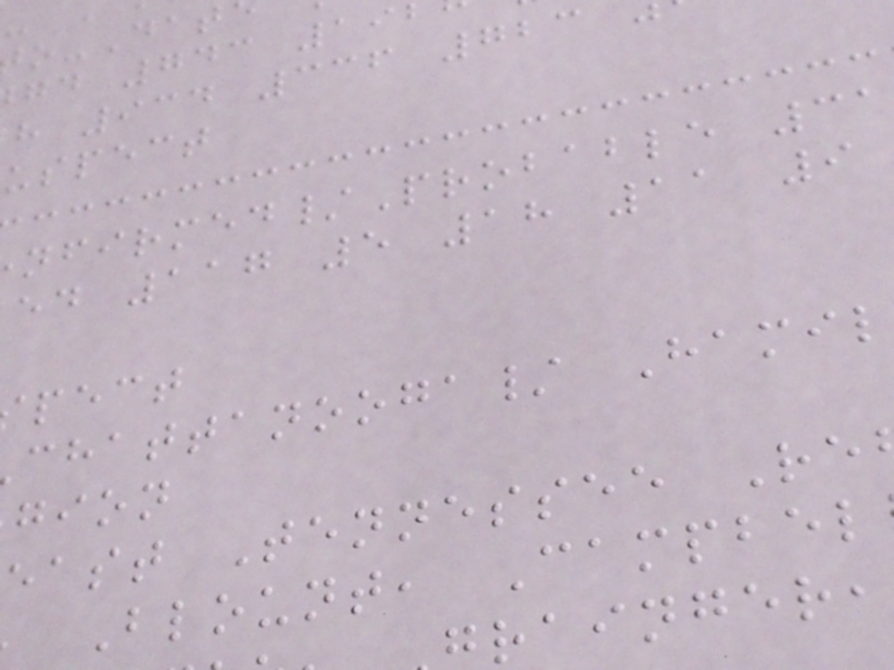gd 743 19
h 934 336 723
uspect
nfirmed/Probable 31
ed 117 5 18 11 9
pect
chattanooga/ Hamil
gion
east Tennessee Re
Blount, Campbel
